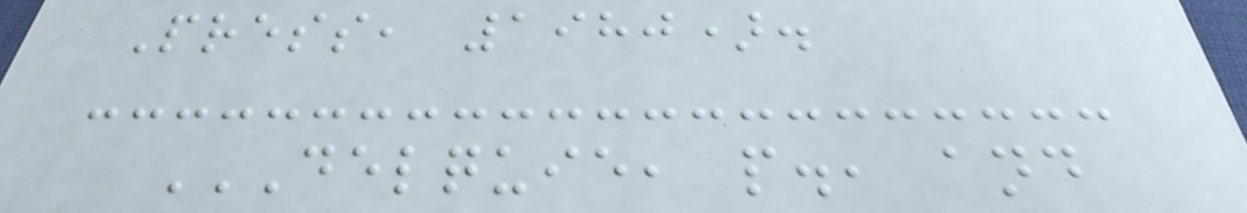Press, 1980).
DELQUIE, P., AND
